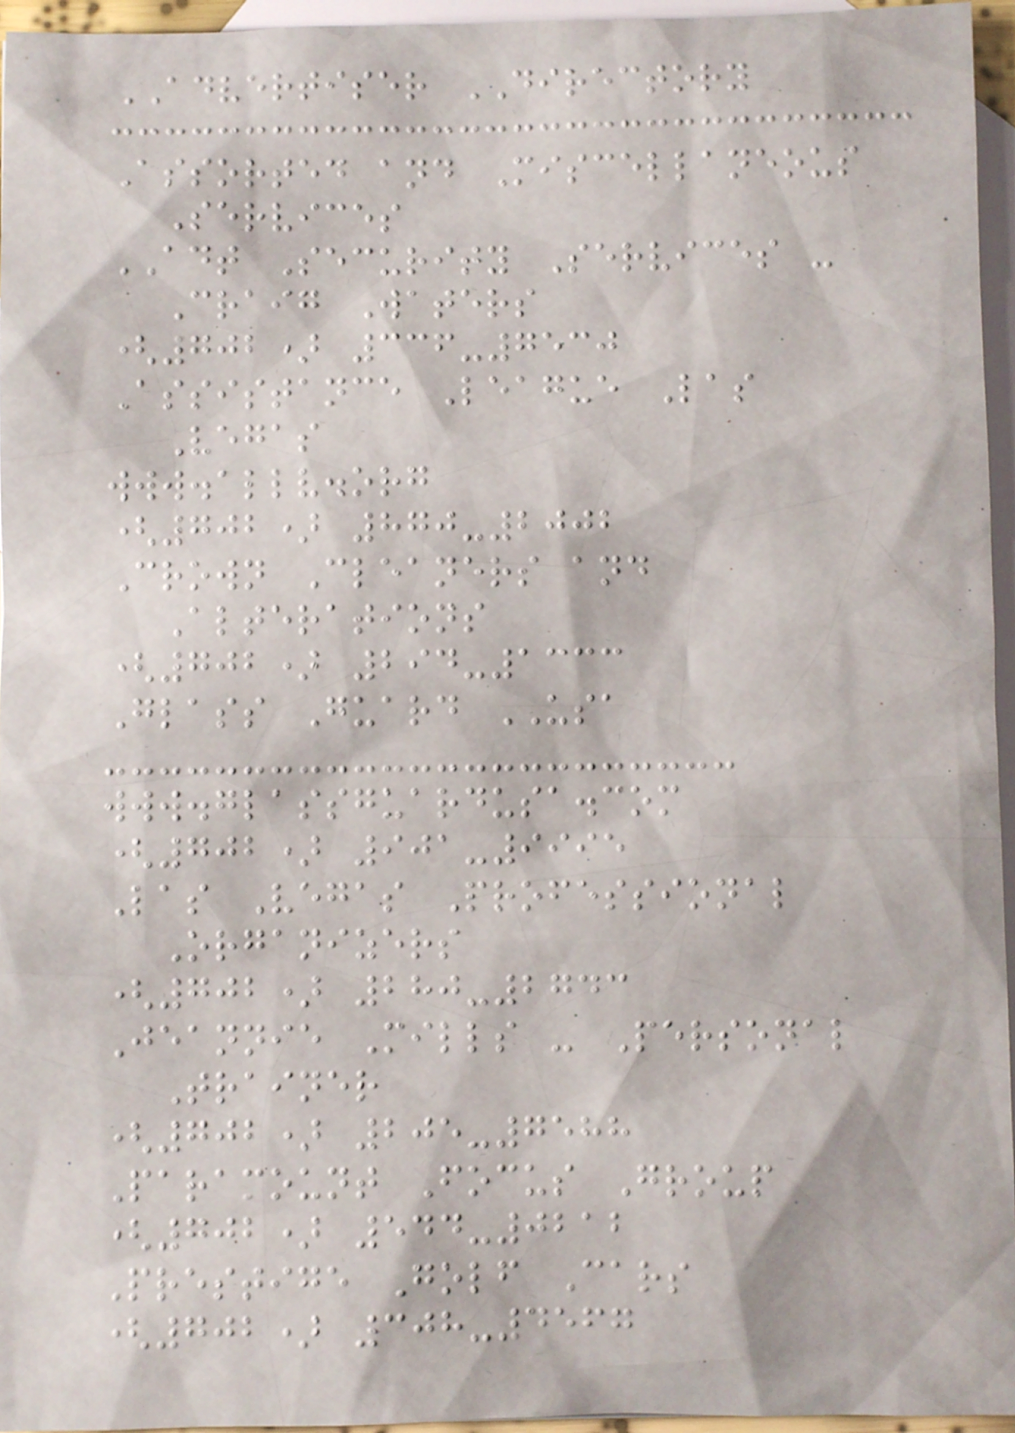ADVERTISER DIRECTORY
Assorted and Miscellaneous
Services
ADT Security Services -
Craig Waters
(702) 336-7530
Assistance League Las
Vegas
www.allv.org
(702) 870-2002
Crown Cleaners and
Alterations
(702) 294-1333
Glass Guard USA
www.glassguardusa.com
(702) 901-9995
Las Vegas Professional
Organizers
(702) 280-2743
Jeannie Mills - Personal
Trainer
(702) 205-7588
Paramount Focus Group
(702) 544-0212
Prestige Golf Cars
(702) 308-4567
